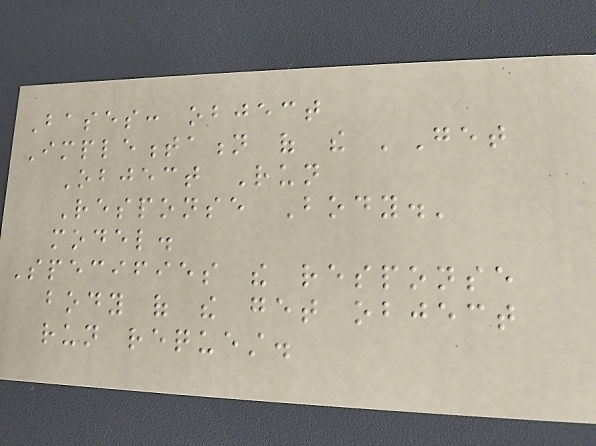Bases: object
Implementation of the 'Get
Object Run
Response Body.'
model.
Specifies the response
body of the get object
run request.
